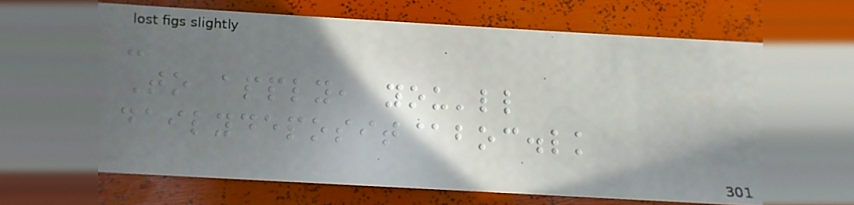-
To apply, you'll
dailydeposit@boc.lk
